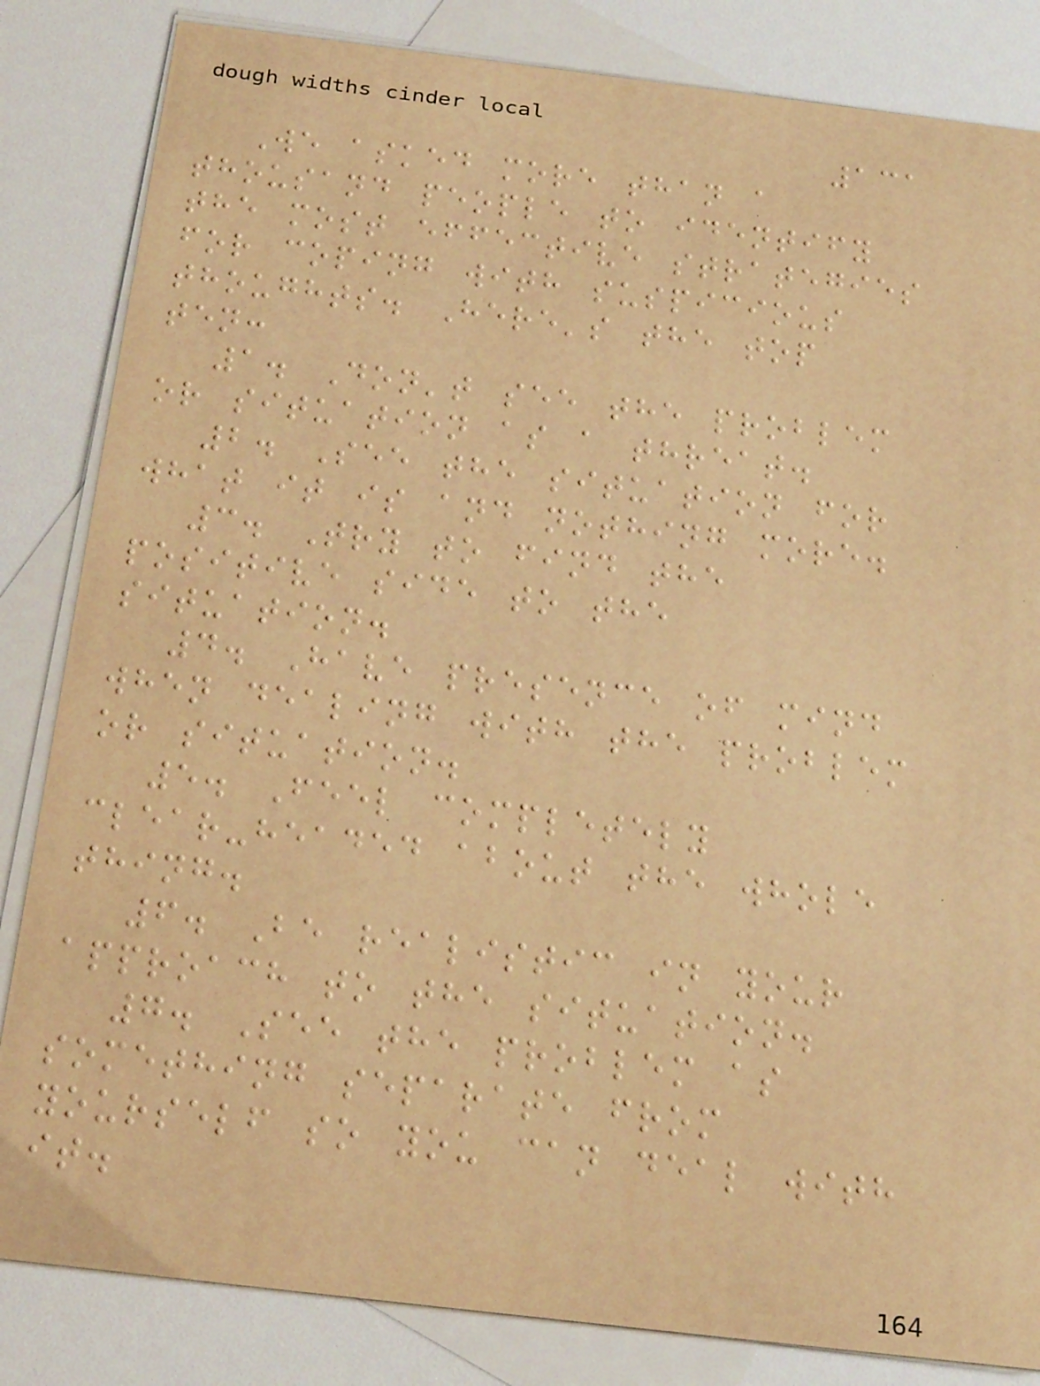131
We asked more than a
thousand people to identify
the most effective strategies
for coping with suspicious
thoughts. Here's the top
ten:
1. Don't see the problem
or situation as a threat.
2. See the situation for
what it is and nothing more.
3. Try to find the
positive side to the
situation.
4. Have presence of mind
when dealing with the problem
or situation.
5. Feel completely
clear-headed about the whole
thing.
6. Be realistic in your
approach to the situation.
7. See the problem as
something separate from
yourself so you can deal with
it.
